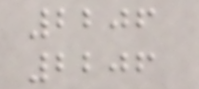2206
2206
